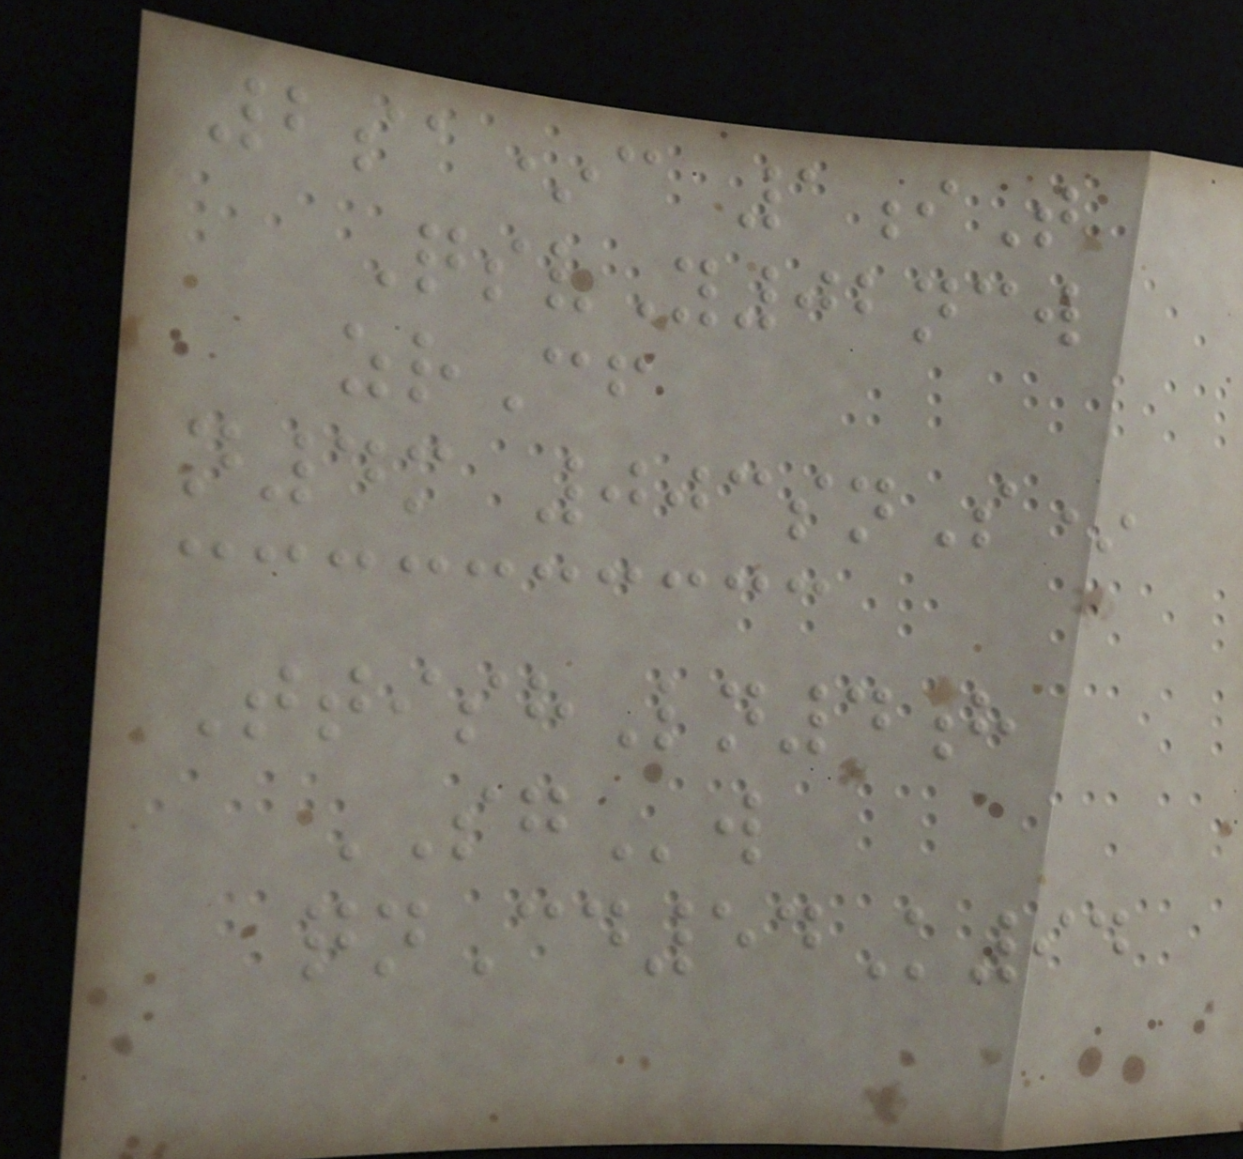2sa*c 1iT
QsvY02ncw
zrCf
n4m 003snS*
TtishLn4h
SGw
qnCd54K94
